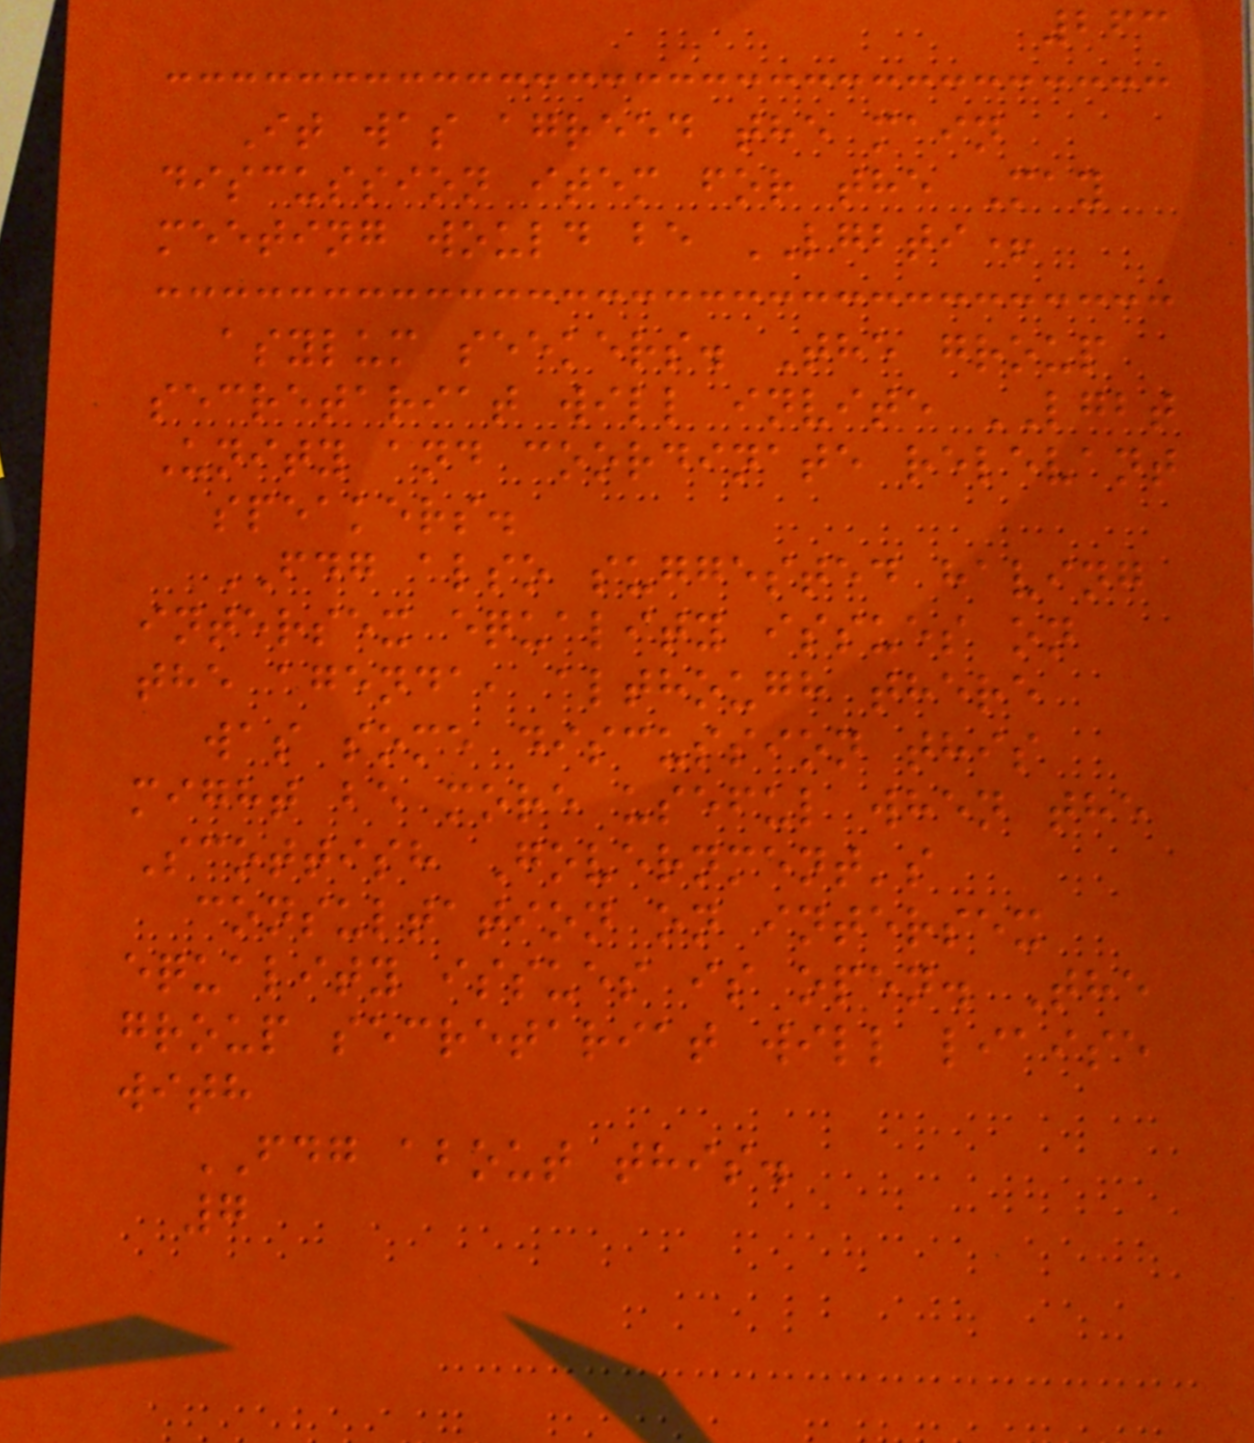263
It was agreed the main
discussion item for the May
meeting would be LGBTI+
asylum seekers. The group
secretariat will invite LGBT
Unity and coordinate relevant
speakers.
FDG also suggested having
intersex equality issues on
the agenda, although there
was some discussion this
might be more useful when the
Scottish Government's
consultation on intersex
equality issues is open. The
group secretariat will liaise
with
FDG about this.
7
